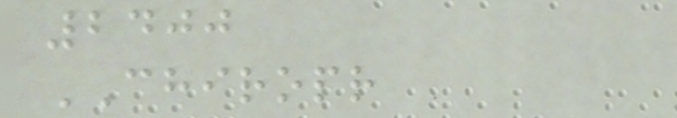2400
CHIROPR
